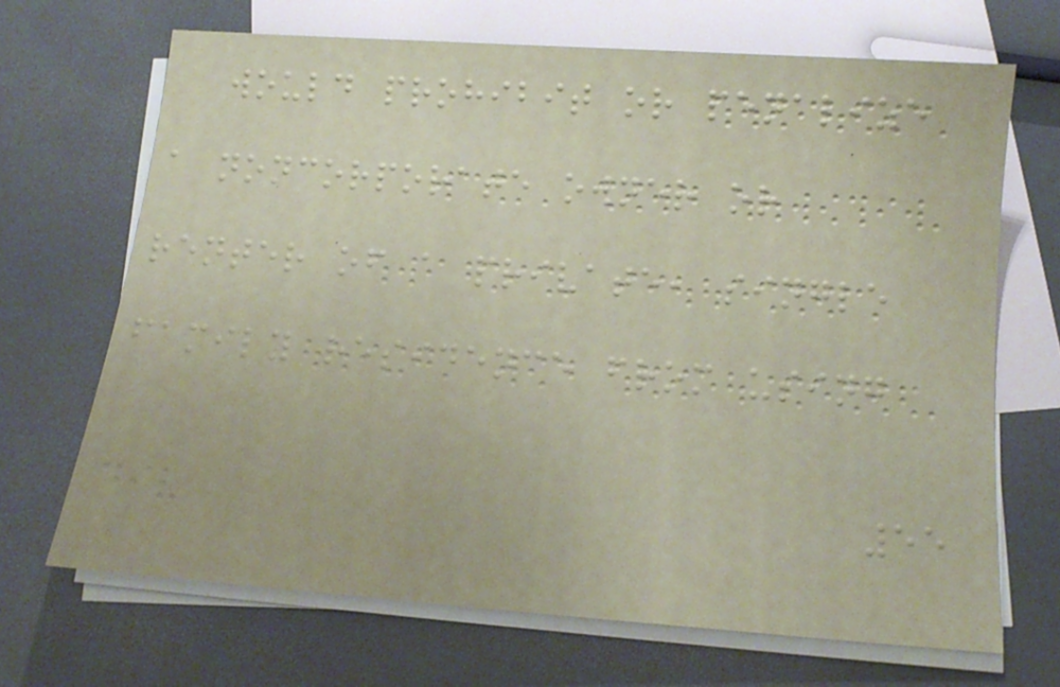would prohibit or penalize
a noncorporate owner or
renter of a private, single
family residence from using
55
